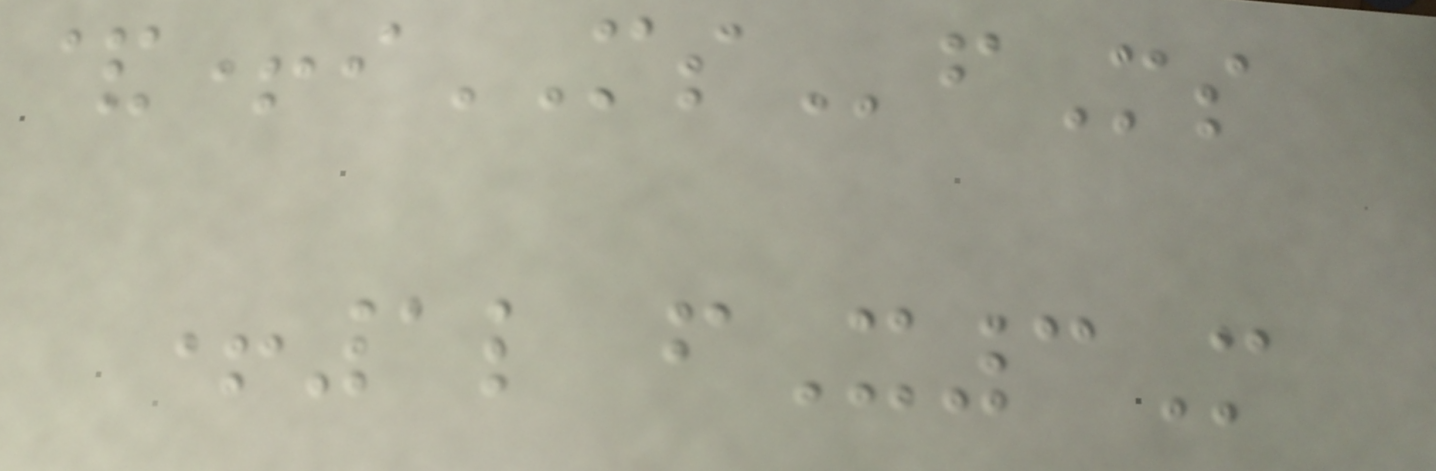&+iMSfMs
+1l fX3M
